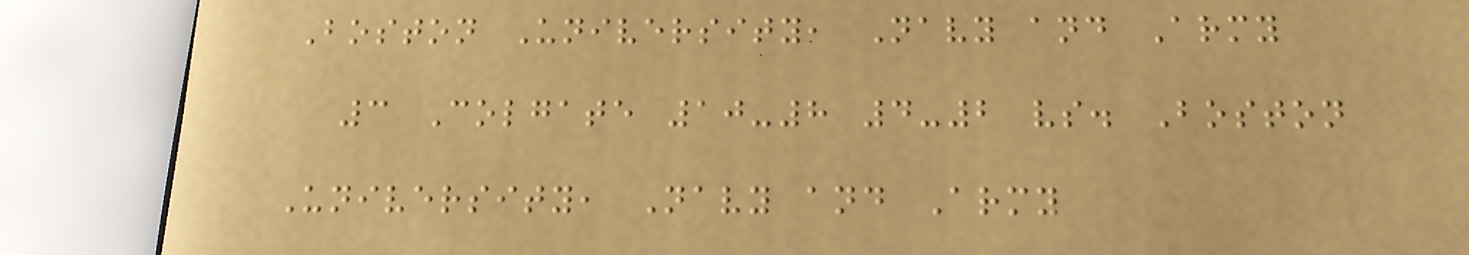Boston University, Navy and Army
3 Colgate 10-8 4-2 vs. Boston
University, Navy and Army
